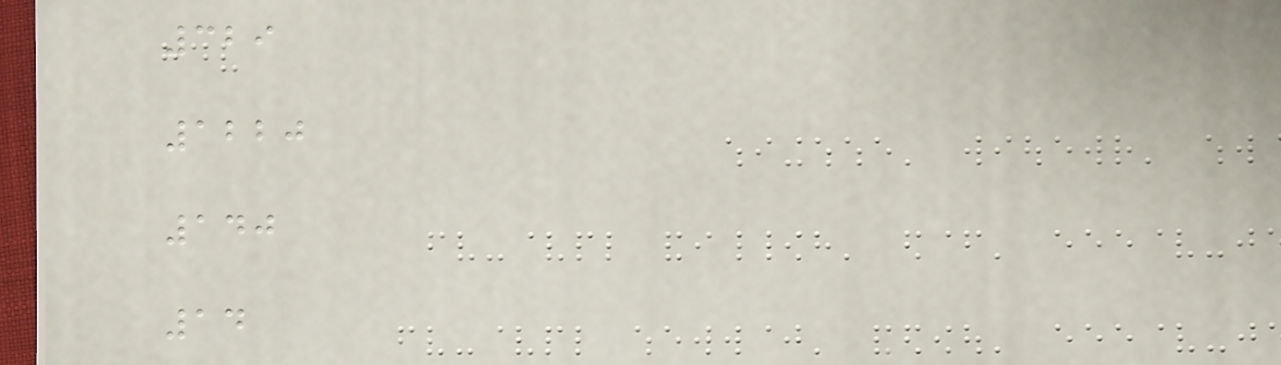329
1220
140
14
